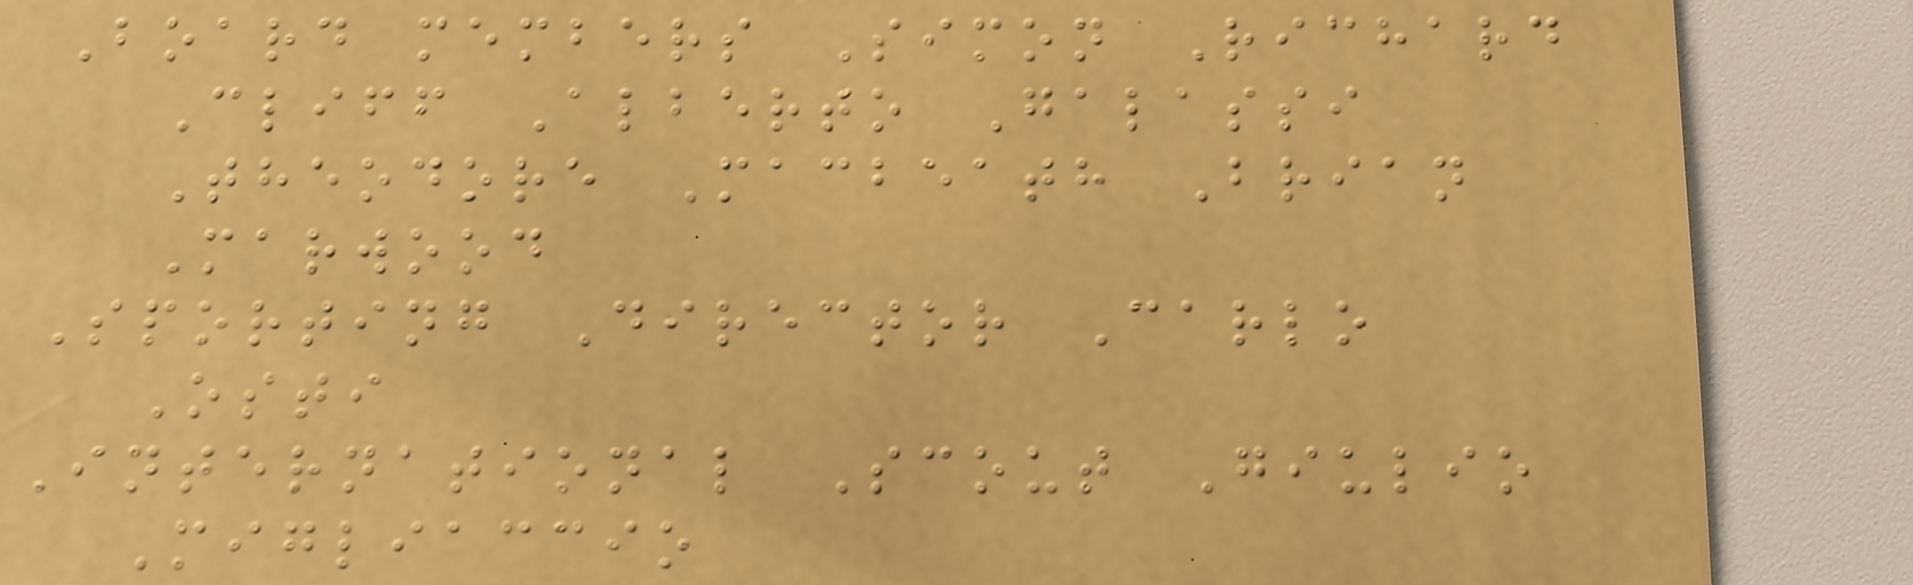Board members Simon Richard
Cliff Alberto Galassi
Theodore Macbeath Brian
Marwood
Sporting Director Carlo
Osti
International Scout Giulio
Migliaccio
